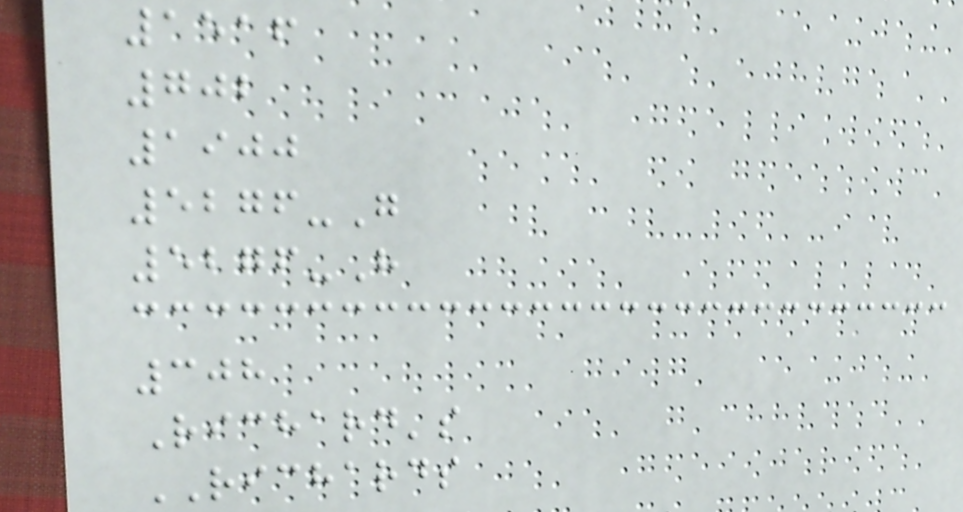1516
702
1900
5276-G
5276-H
308
Richard's
RICHARDS
